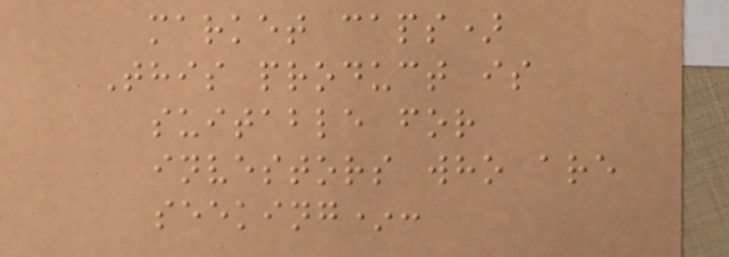market caps)
This product is
suitable for
investors who are
seeking*:
